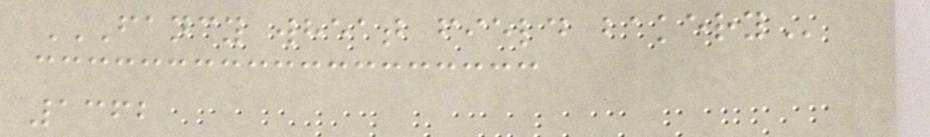FANCY WHEAT FIELD BAKERY
1362
